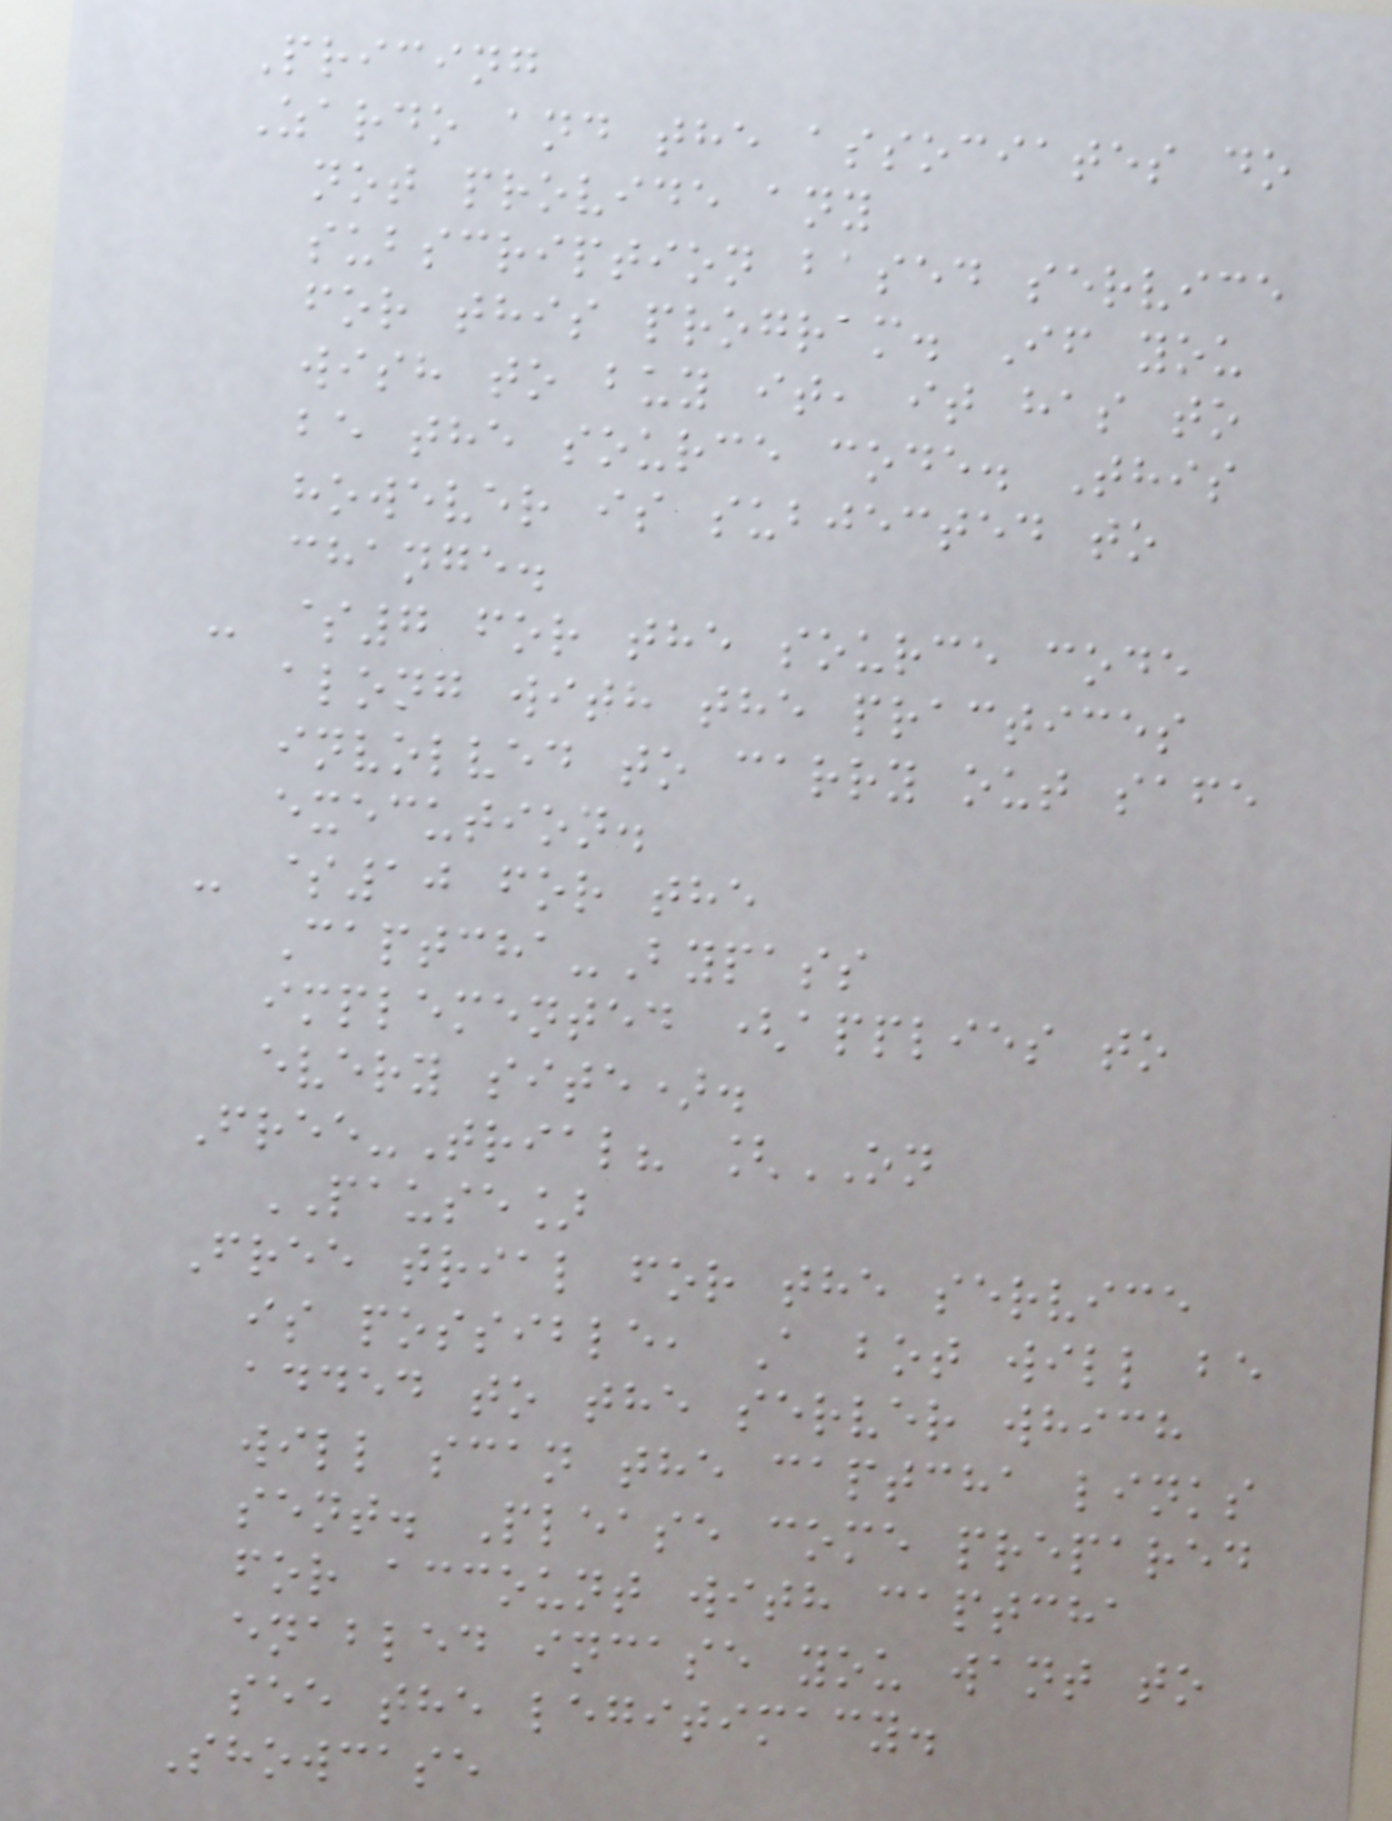Pricing
Zardo and the associates do
not provide any
subscription based service
for this program. If you
wish to buy it, it has to
be the source code. This
however is subjected to
change.
- $7 for the source code
along with the practices
involved to carry out safe
execution.
- $10 for the
Captcha-Bypass
implemented (applies to
every site).
Free-Trial? [ON
PAUSE]
Free trial for the service
is possible, A bot will be
added to the server which
will scan the captcha links
sent. Please come prepared
for account with captcha
enabled incase you want to
see the legitimacy.
Showcase
